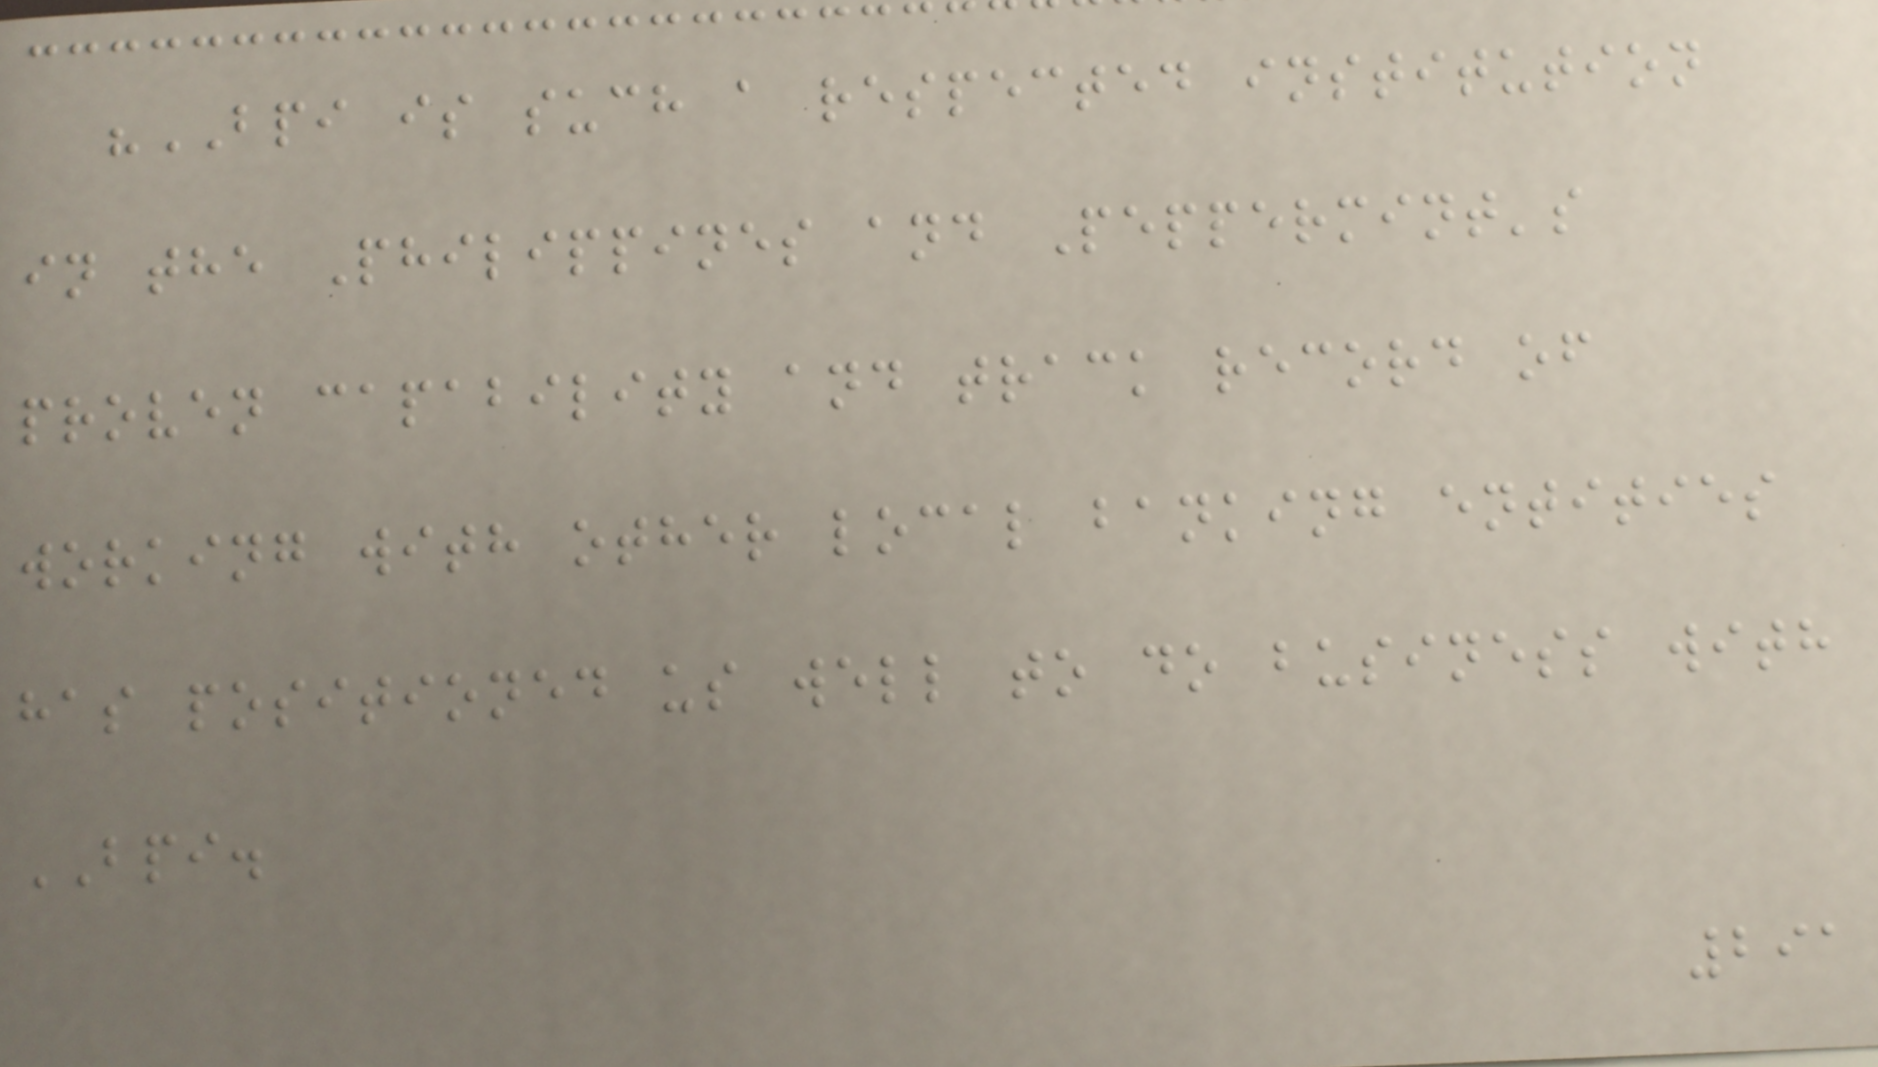"BPI is such a respected institution
in the Philippines and Peppermint's
proven capability and track record of
working with other local banking entities
has positioned us well to do business with
BPI.
291
